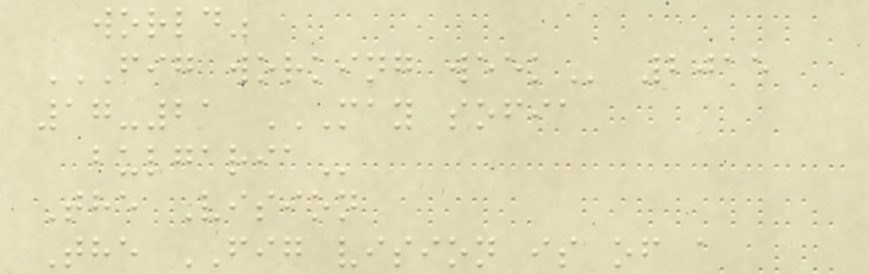world"
FIG WORKING WEEK 2015
17-21 MAY SOFIA
BULGARIA
The Vision
The FIG vision is of a
